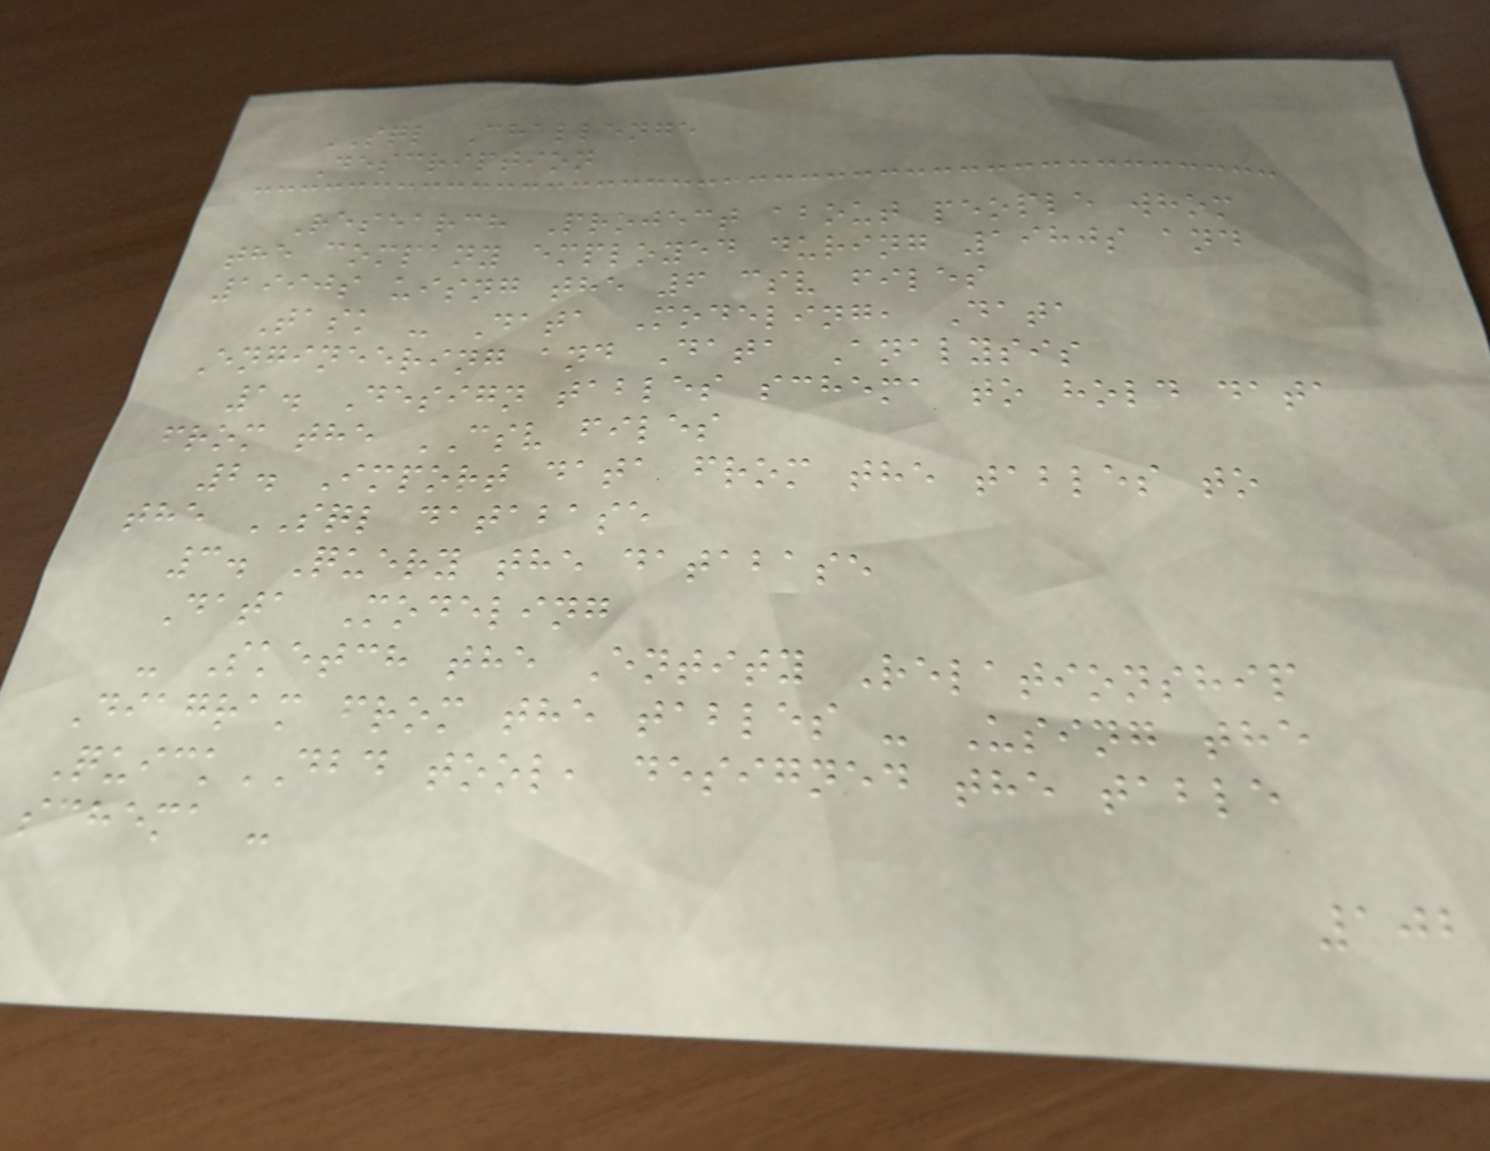SQL Challenge
Description
Research Project about people whom
the company employed during 1980s and
1990s uisng the 6 csv files
Task - Data Modeling, Data
Engineering and Data Analysis
1. Design tables schema to hold data
from the CSV files
2. Import data from the tables to
the SQL database
3. Query the database
Data Modeling
- Sketch the Entity Relationship
Diagram from the tables - Using the
QuickDBD tool, designed the table
schema -
102
